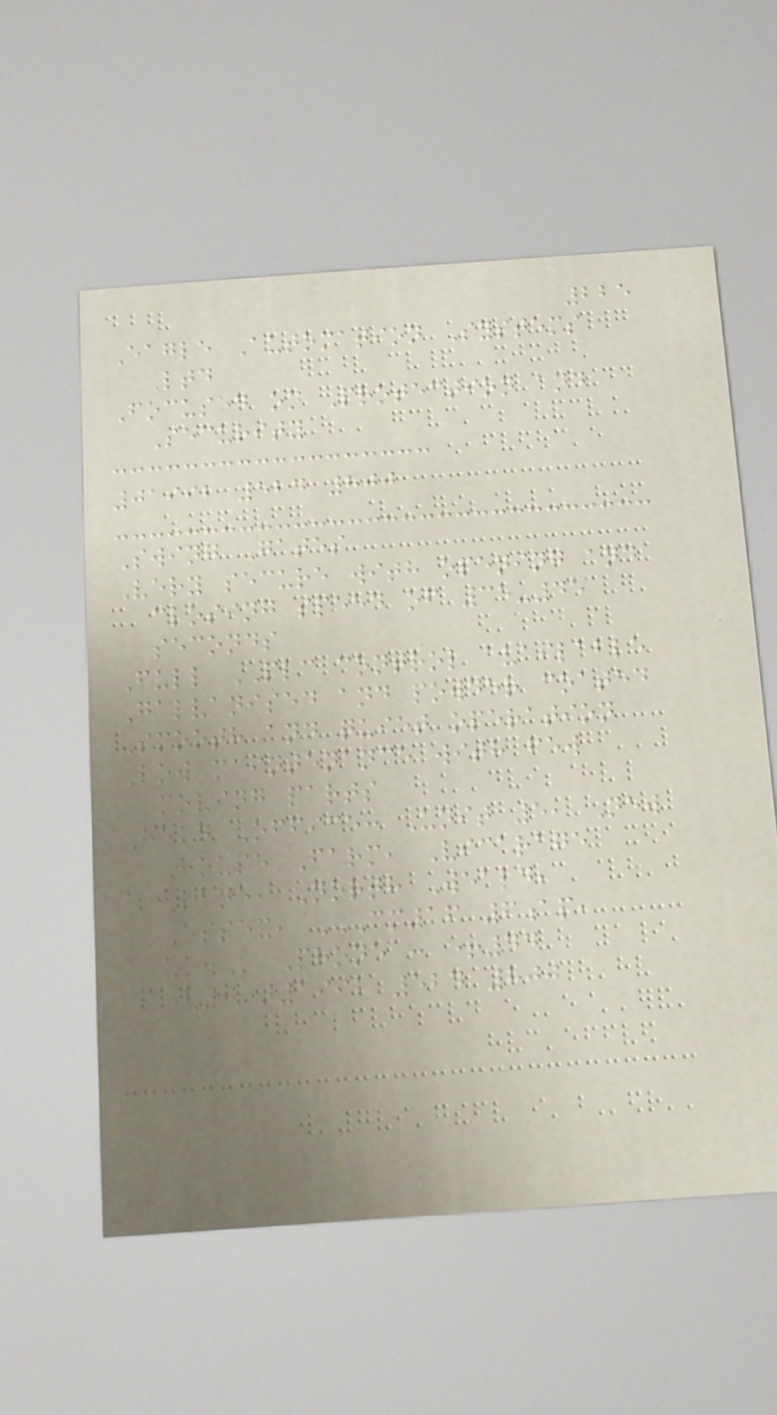225
Eagle Automation Systems
Ltd
Focused on Protection and
Security
01992 524 800
Swing Gates
Very secure with opening and
closing speed of 35-45
seconds
Full PLC control available
Galvanised and powder coated
Smooth and quiet operation
Low maintenance with few
moving parts
Head Office: Unit 5, New
House Farm, Vicarage
Lane, North Weald,
Essex, CM16 6AP,
UK. Phone : +44
(0)1992 524 800
